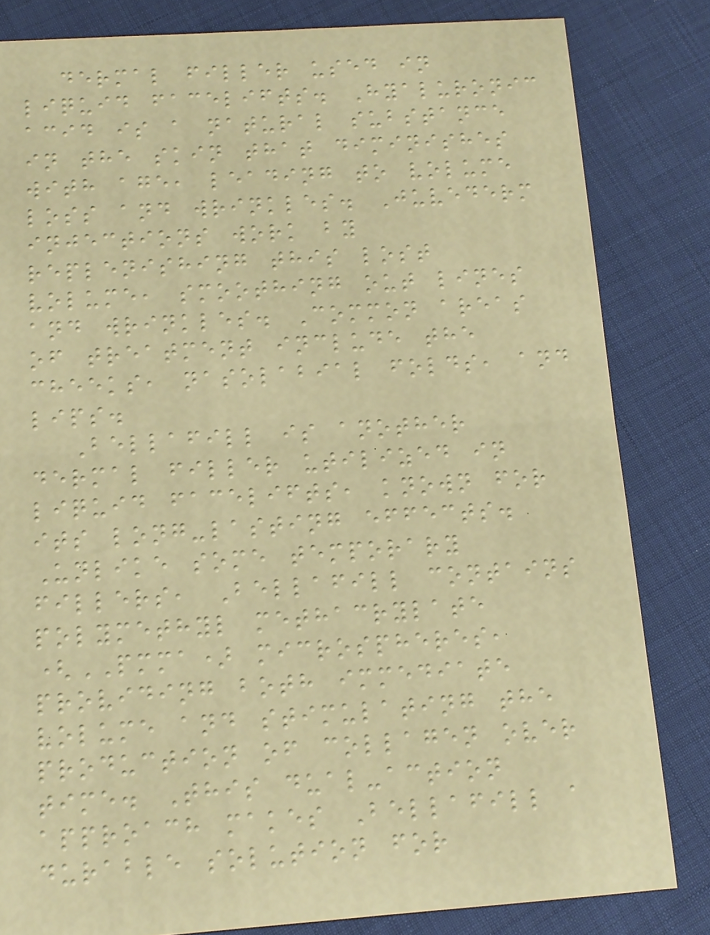dermal filler used in
liquid facelifts. Hyaluronic
acid is a natural substance
in the skin that diminishes
with age, leading to volume
loss and wrinkles. Juvederm
injections work by
replenishing this lost
volume, smoothing out lines
and wrinkles. Common areas
of treatment include the
cheeks, nasolabial folds, and
lips.
Bellafill is another
dermal filler utilized in
liquid facelifts, known for
its long-lasting effects.
Unlike some temporary
fillers, Bellafill contains
polymethyl methacrylate
(PMMA) microspheres,
providing both immediate
volume and stimulating the
production of collagen over
time. This dual-action
approach makes Bellafill a
durable solution for
